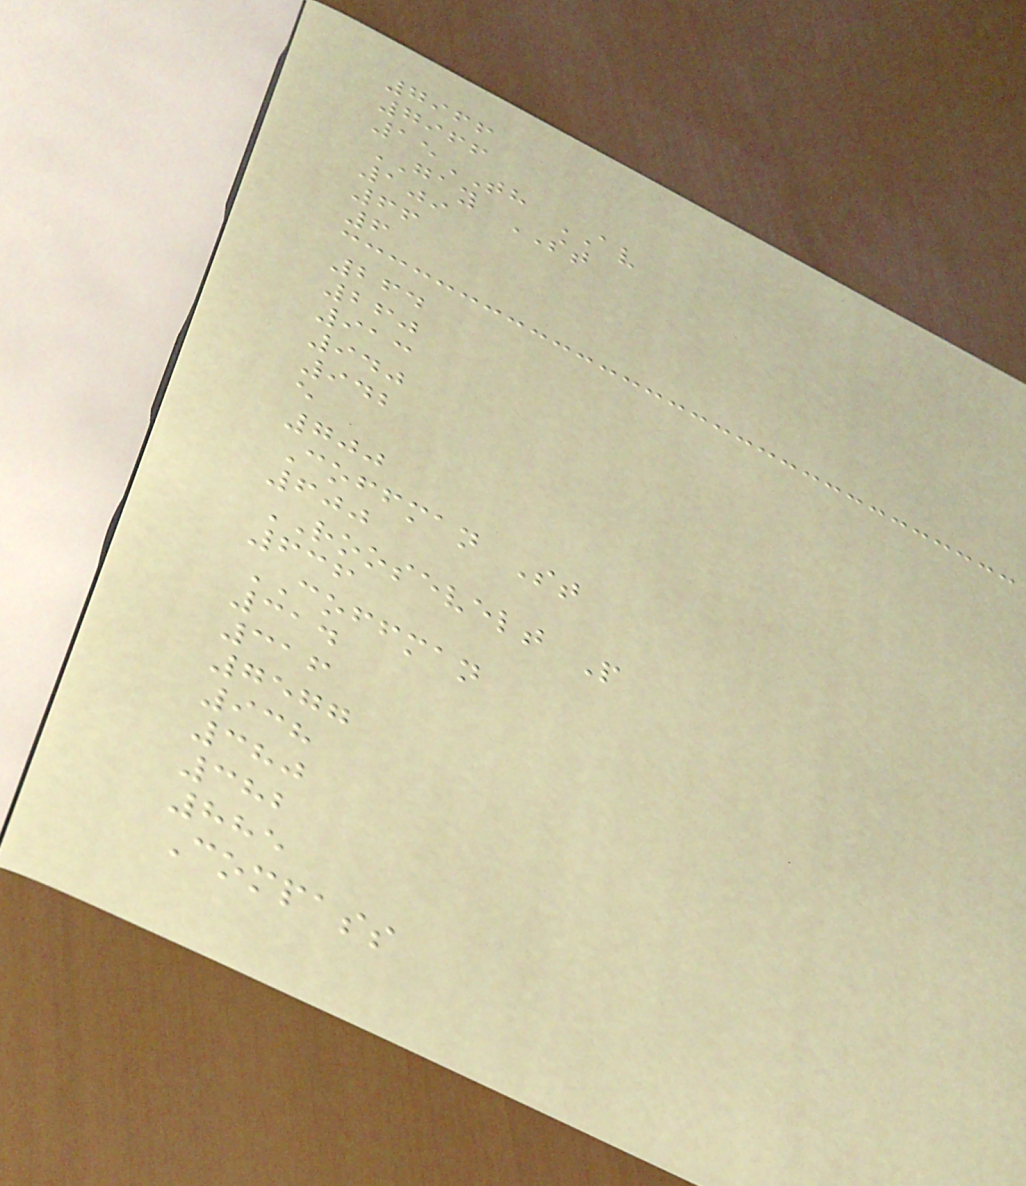7966
7966
15TH AV
GAY ST
109
66
6
264
260
913
940
942
e
700
Coffman St
600
ROOSEVELT P
636
COFFMAN
314
316
7577
938
380
382
885
Compass
